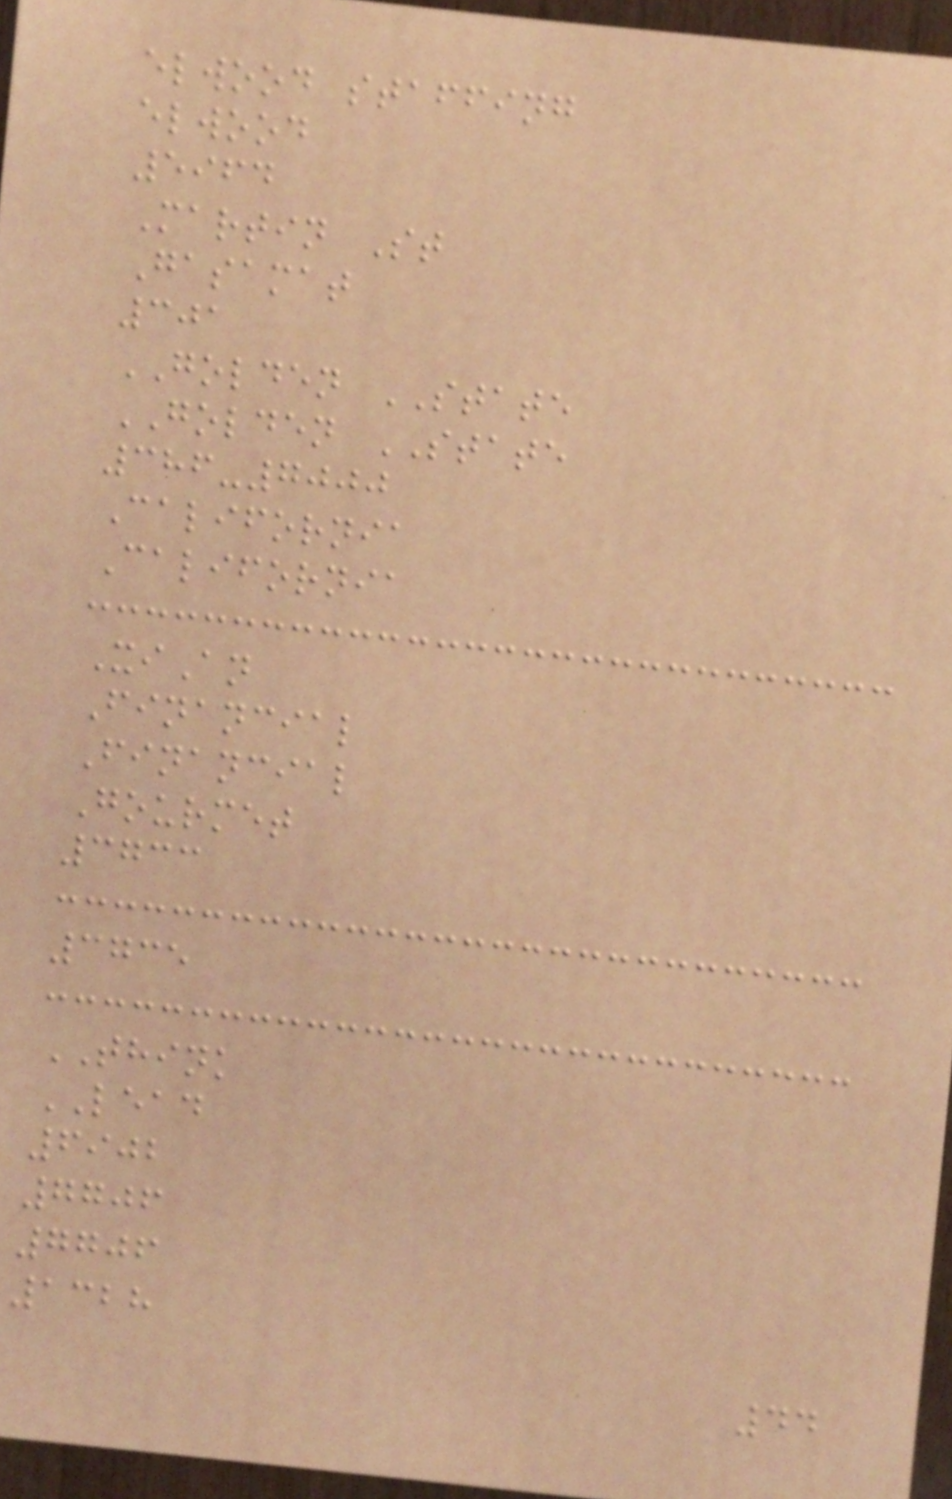elwood staffing
elwood
5964
Martin St
Gasamat
301
GOLDEN STATE
GOLDEN STATE
386-7000
California
California
XiAn
Financial
Financial
Gourmet
3733
3735
THINK
LEAD
6902
7706
7706
1328
44
